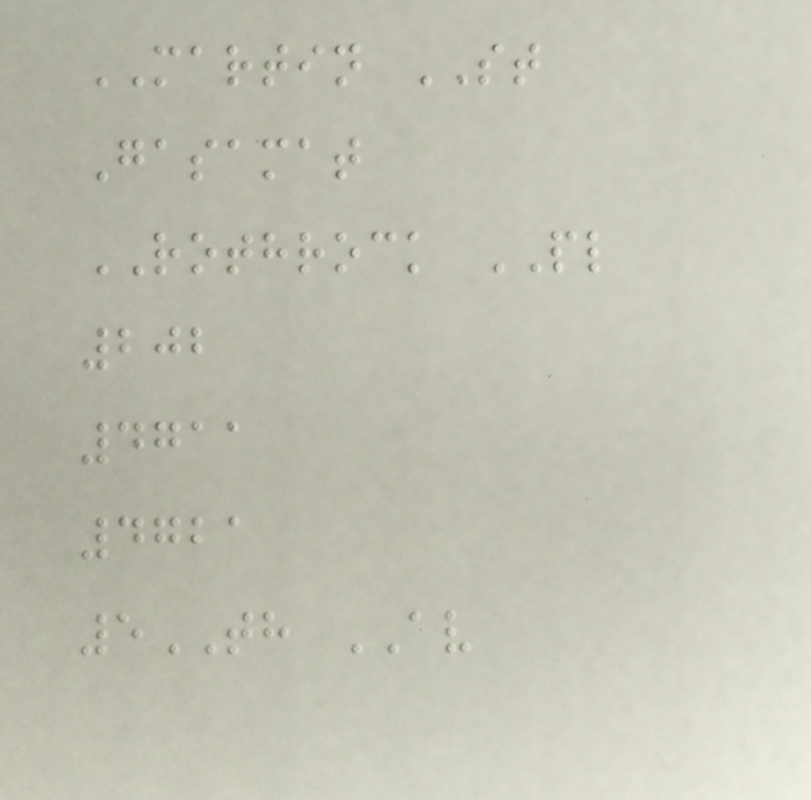MARTIN ST
Gasamat
ROTHROCK PL
202
4711
4721
5TH AV
